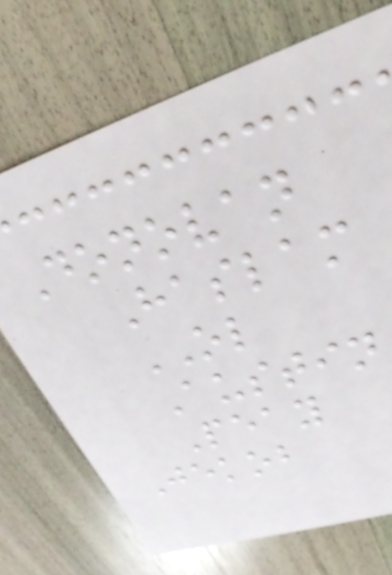Donovan
Haslam
OL
Austin
Peay
Jekob
